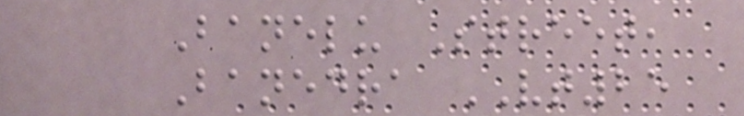Banelu Street,
Banedra VT25
